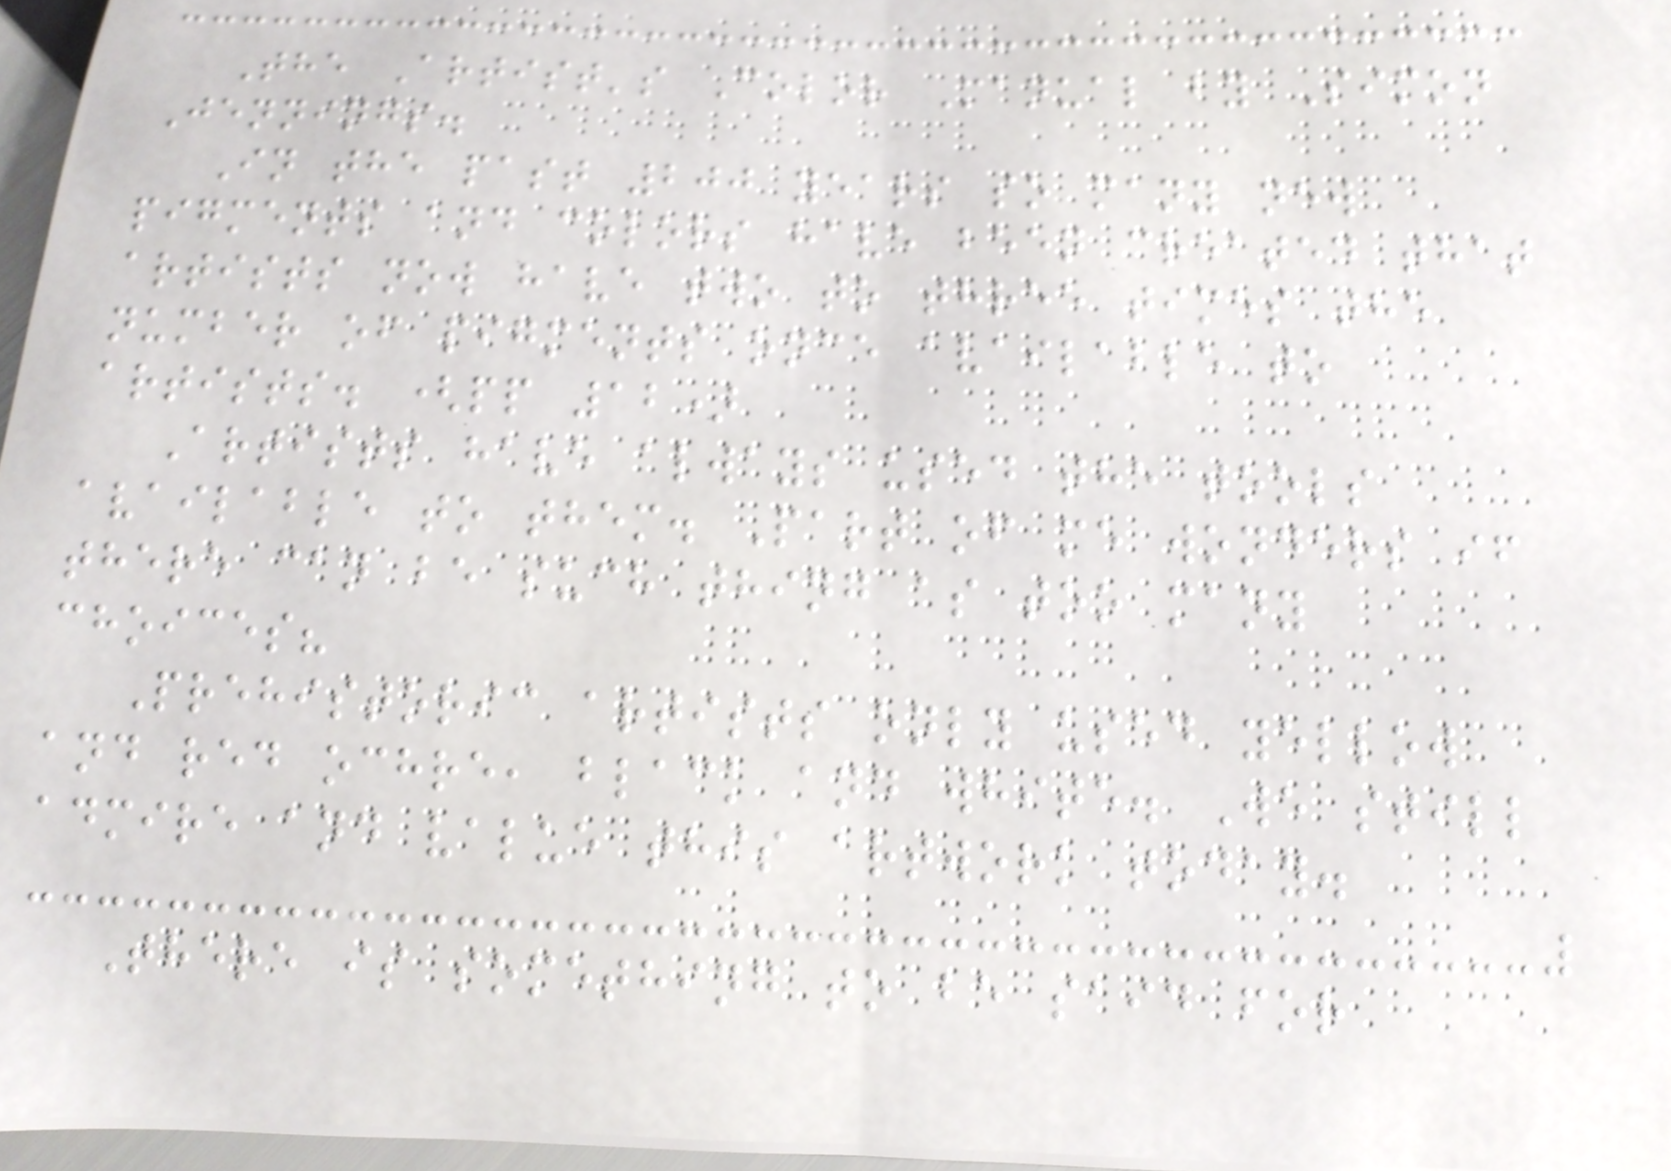The Artist's Color Manual by Simon
Jennings.
In the past 200 years so many new
pigments and colors have been created that
artists now have two to three times the
number of pigments once available to
artists. (pp 12)
Artists have always used the tools
available to them. Part of me wonders if
there can be such thing as too many
choices?
Prehistoric artists only used yellow
and red ochre, black and white. We still
admire and value this artwork today.
There is something to be said for
